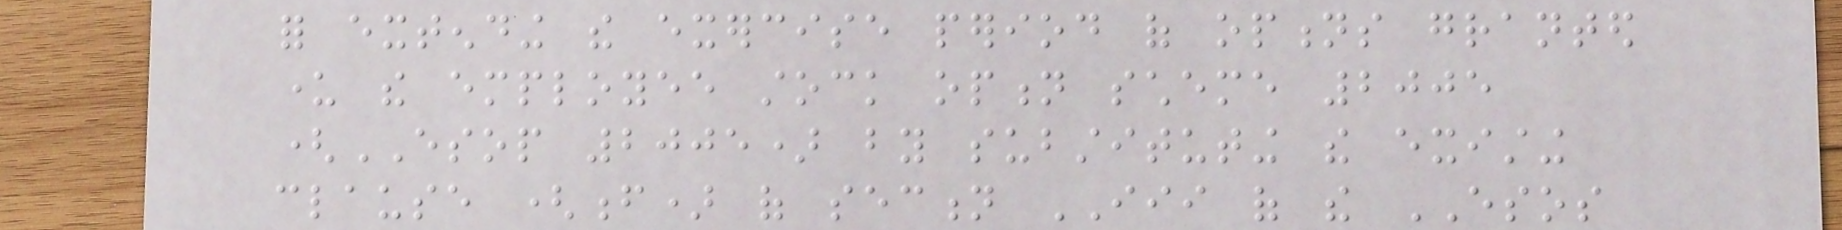for extending the exercise period of options granted
under the employee stock option scheme 2005
(ESOP 2005) by substituting the existing
clause (f) of section III of the ESOS
